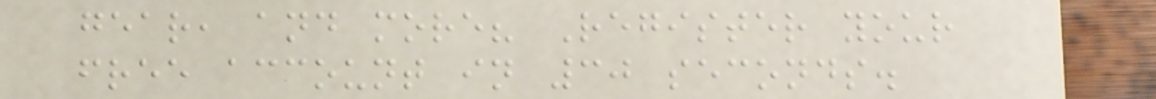gear, and more? Register your
free account in 30 seconds.
